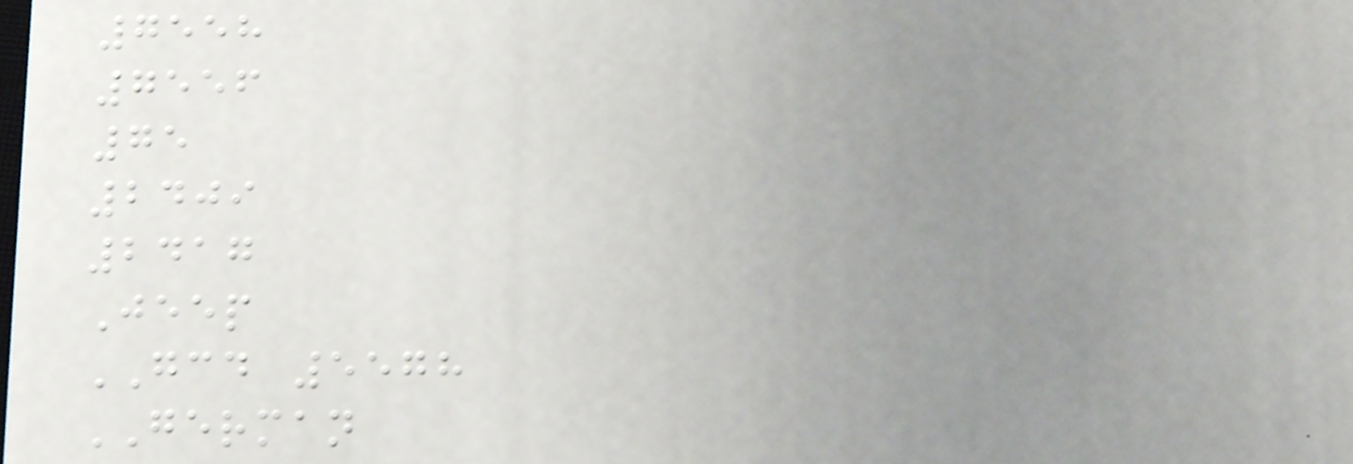7558
7556
75
2409
2417
Jeep
GCD 5578
GERMAN
